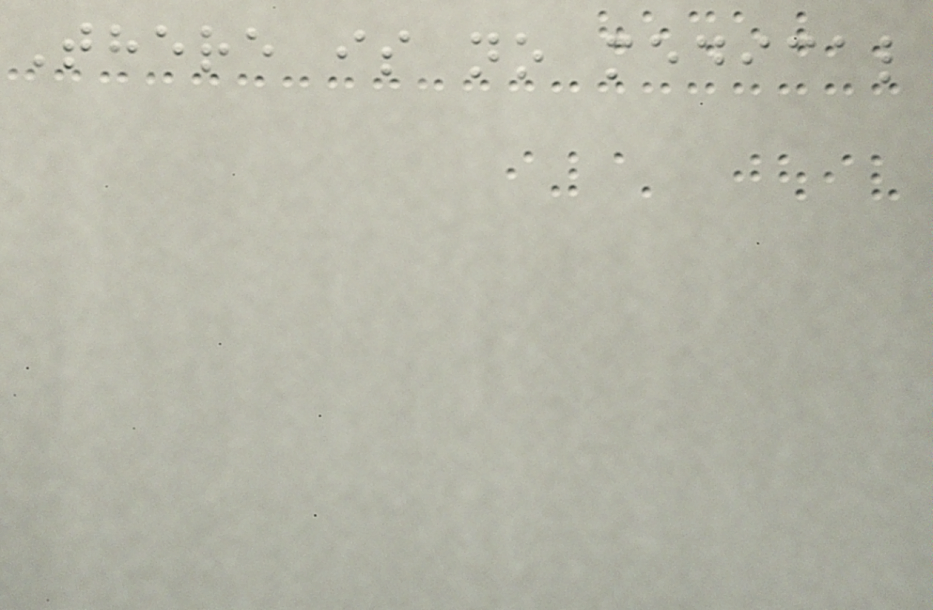There is no medical
